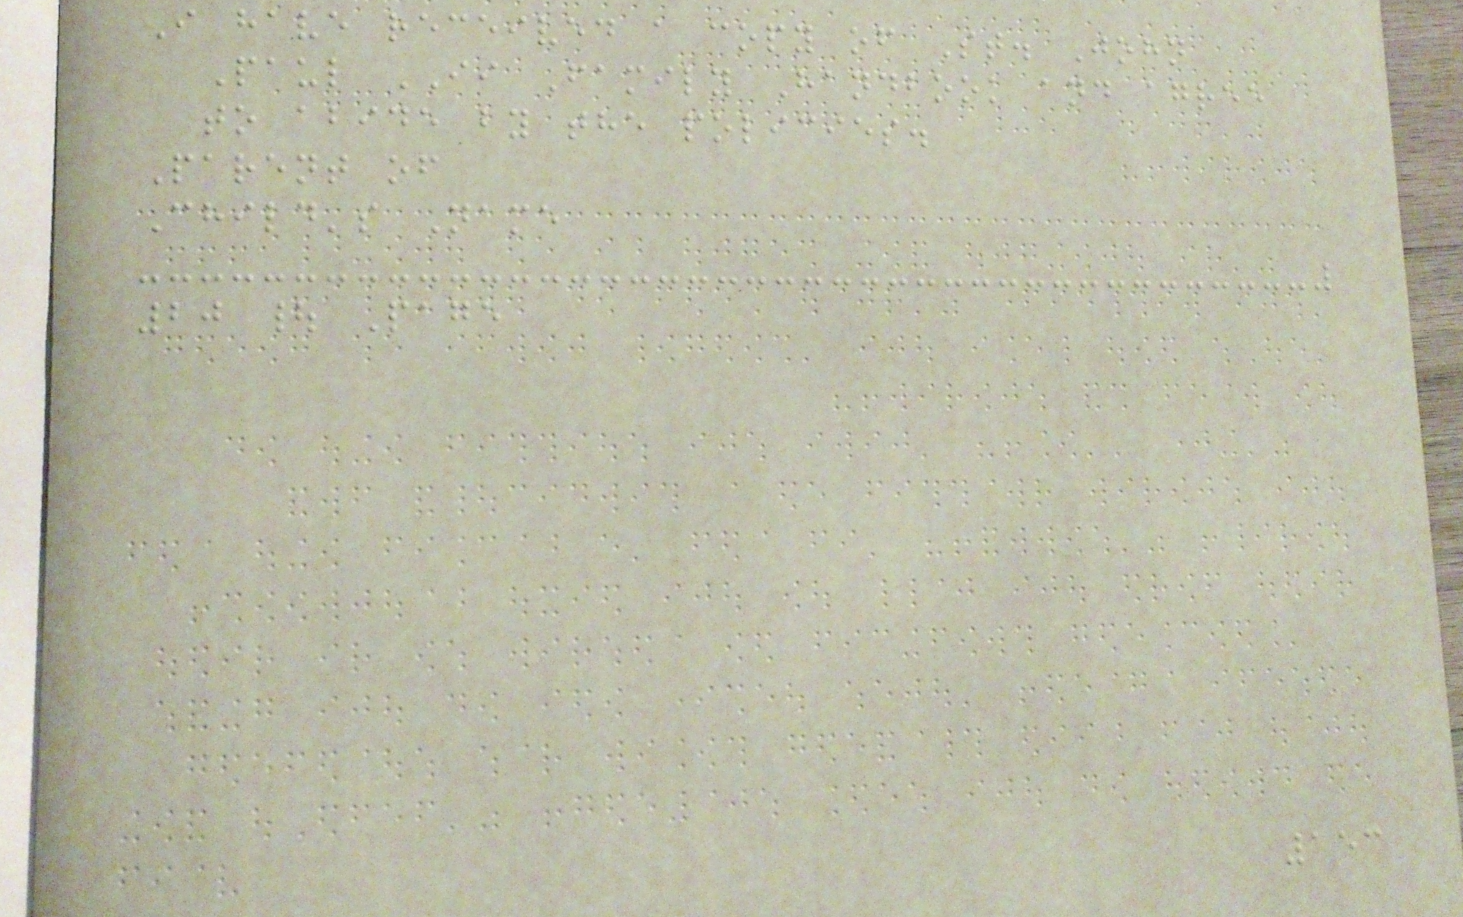I have received a copy of St. John
Paul II Family Handbook and agree
to abide by the policies.
Parent of
Child's Name
20 | Page
153
